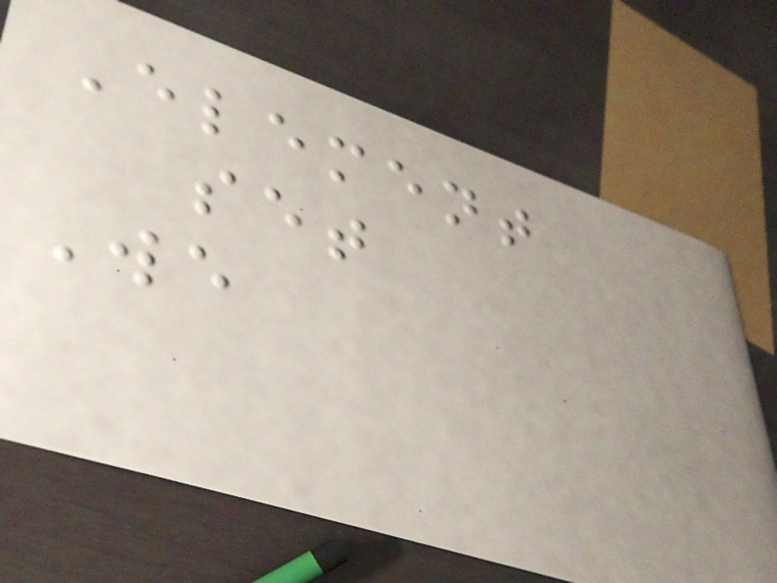Element
set
We
